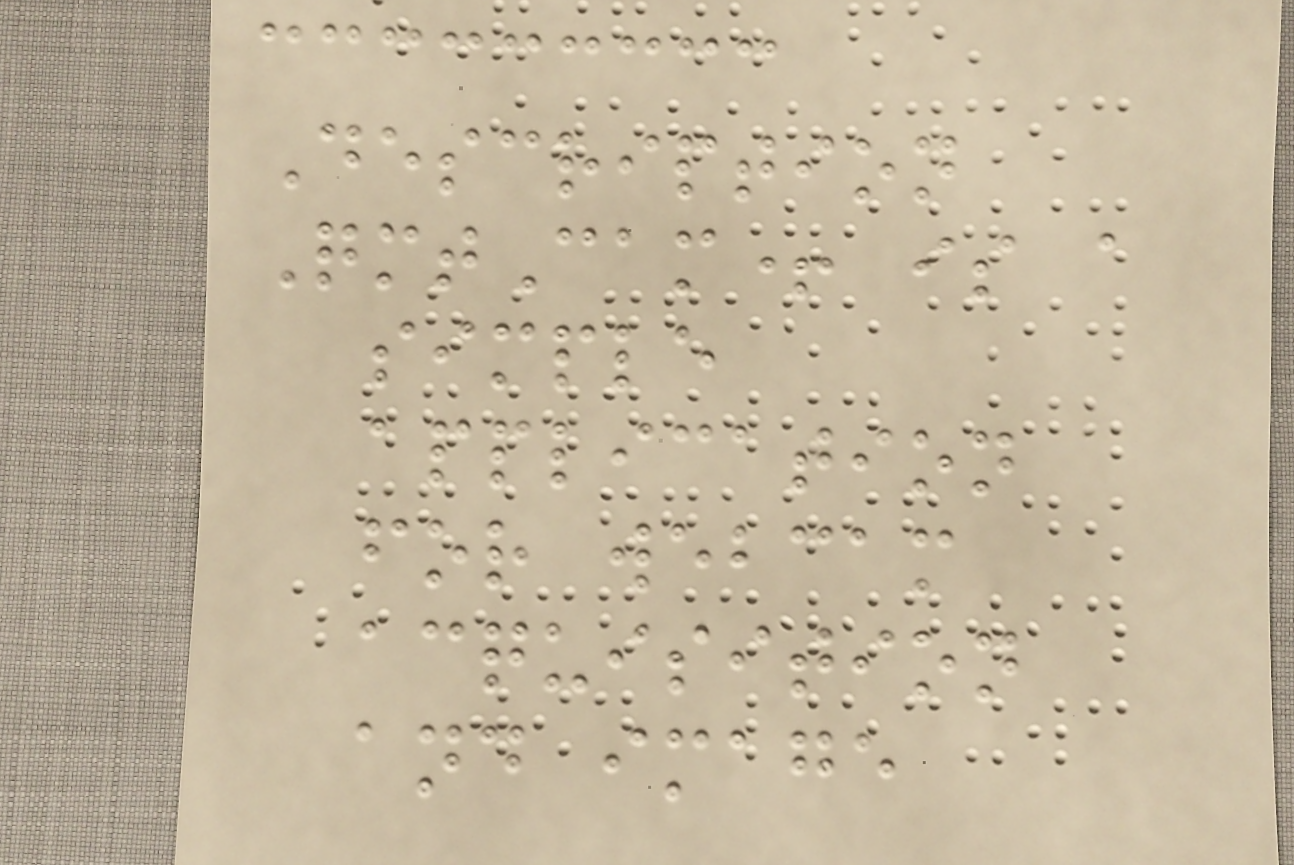Description
QmtCam+ is a
simple
application
for webcam
acquisition
and image
